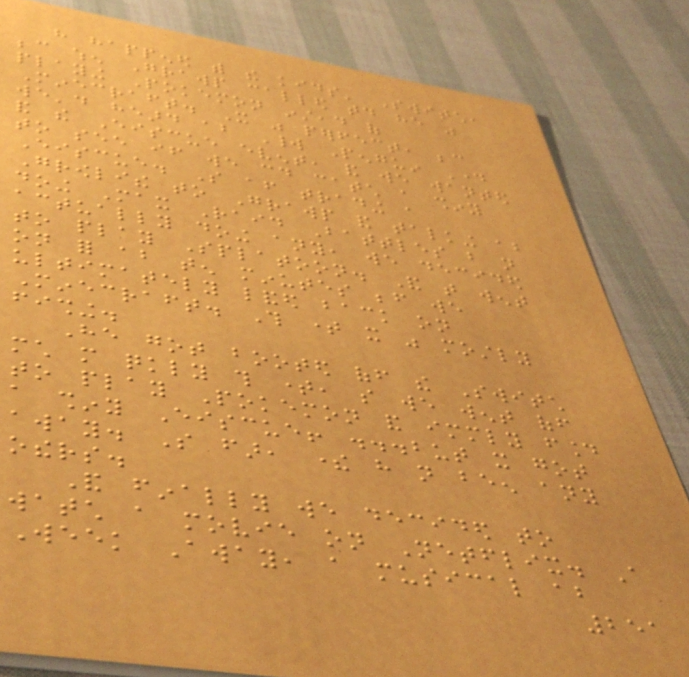have happened with the kids' Switch,
because when Grawp called today he was
playing Pokemon instead of
Minecraft. It was perfect, because
we'd heard about World Penguin Day
and the Eiscue event, and we wanted
to see if we could catch a shiny
Eiscue. So after trading a
Growlithe to Grawp and talking about
doing Max Raid Battles but not
actually doing any, we decided
to play Splatoon. And that went
on for about ten minutes before we
ultimately landed back on
Minecraft. This time it was mostly
fishing.
He got booted off the Switch
much more quickly this time, so we went off
to play Pokemon and immediately found
a shiny Eiscue! ...but it got
away. So far, there have not been any
others.
And finally we decided to
watch a movie on Netflix. A
Week Away, a musical about
251
